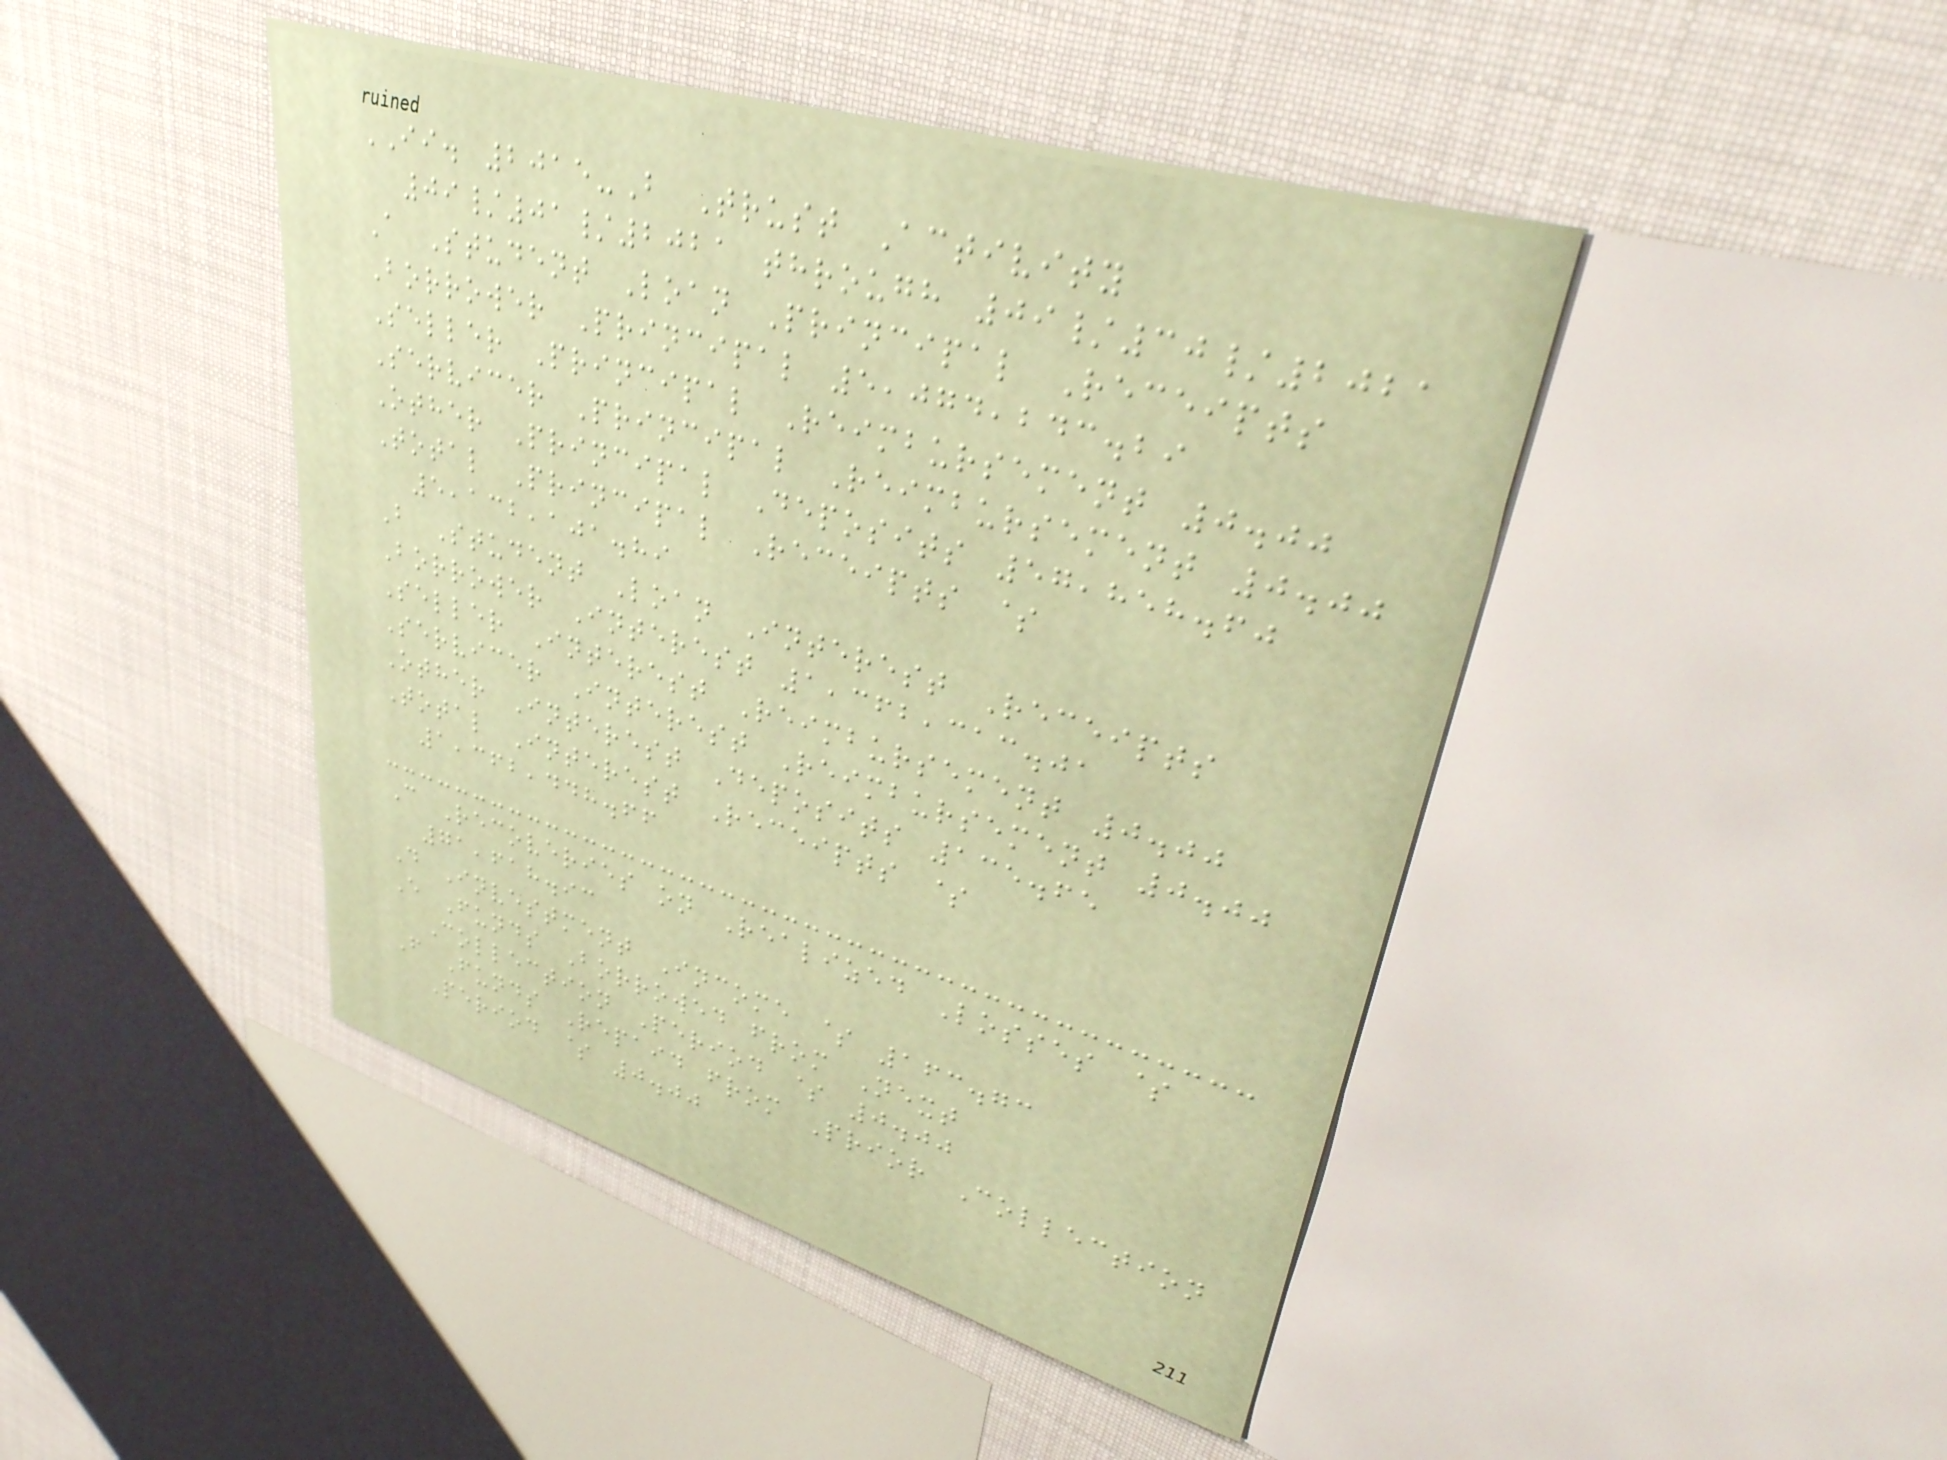II. 2015-B Trust Activity
09/01/2021 through 09/30/2021
A Student Loan Principal Receipts
Borrower Principal 5,074,243.29
Seller Principal Reimbursement 0.00
Servicer Principal Reimbursement 0.00
Other Principal Deposits 57,858.60
Total Principal Receipts $
5,132,101.89
B Student Loan Interest Receipts
Borrower Interest 1,362,313.01
Seller Interest Reimbursement 0.00
Servicer Interest Reimbursement 0.00
Other Interest Deposits 135.65
Total Interest Receipts $
1,362,448.66
C Recoveries on Realized Losses $
71,618.93
D Investment Income $ 163.73
E Funds Borrowed from Next
Collection Period $ 0.00
F Funds Repaid from Prior Collection
Period $ 0.00
